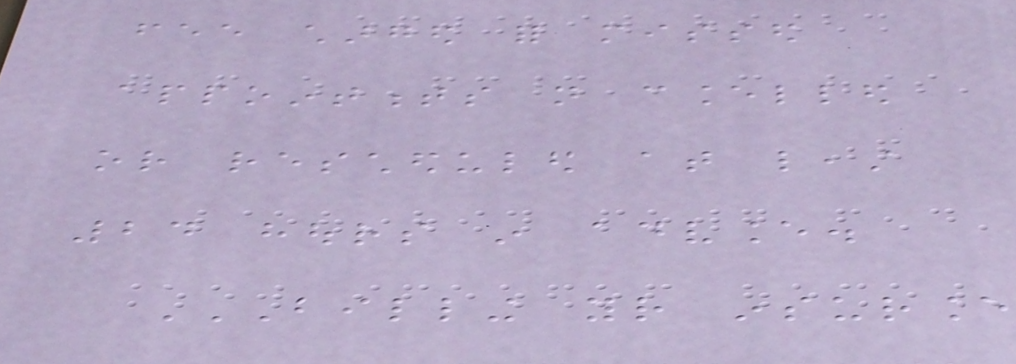fee charged for missed
appointments not cancelled
or rescheduled at least
24 hours in advance.
BILLING YOUR INSURANCE
